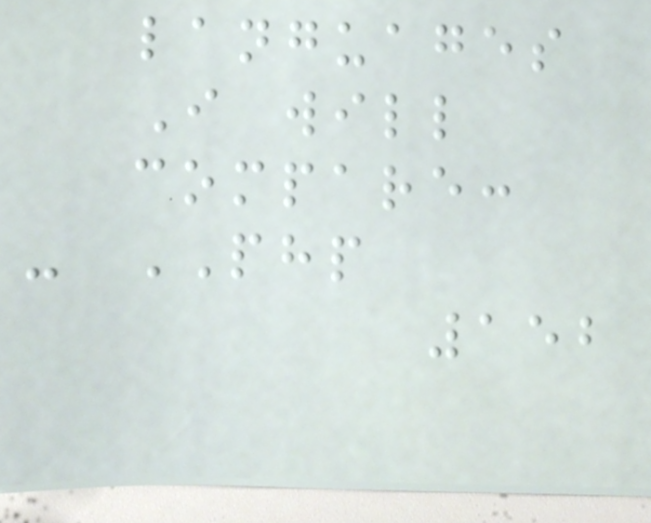languages
I will
compare:
- PHP
152
